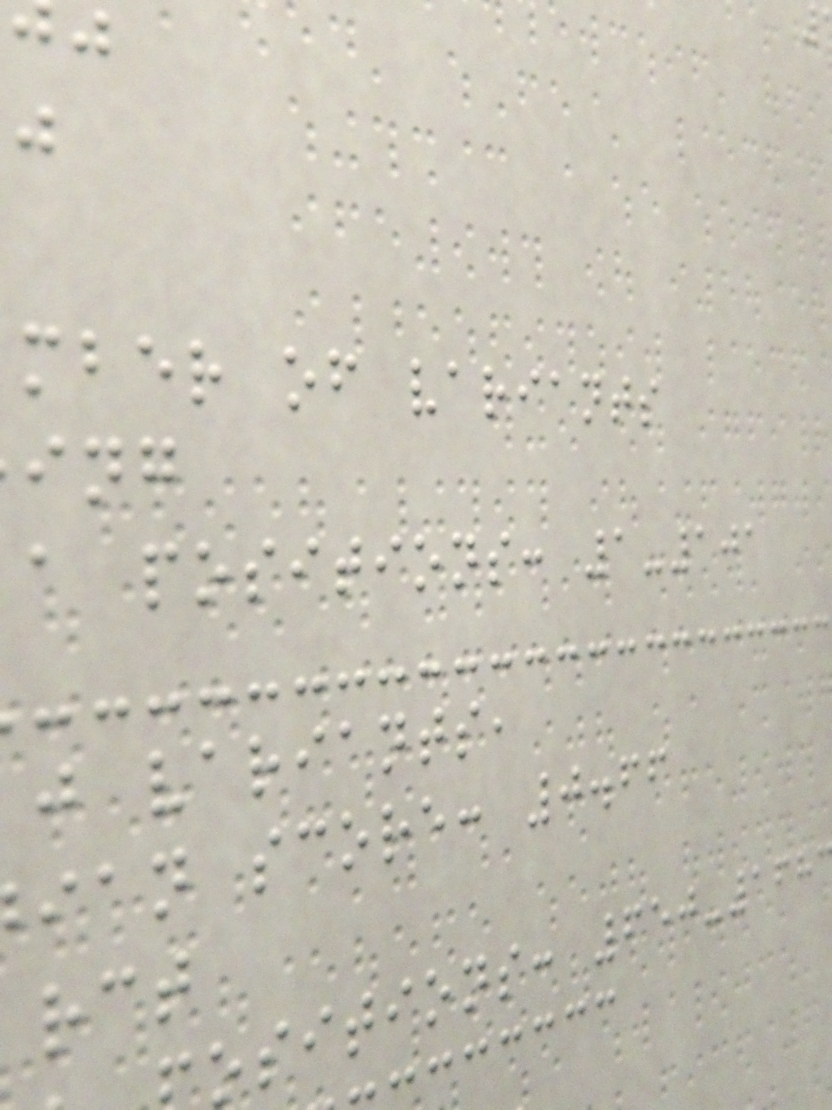mber of variants
a positions: 1-101
j variants,
ian score: 0.66
ositions: 650-168
